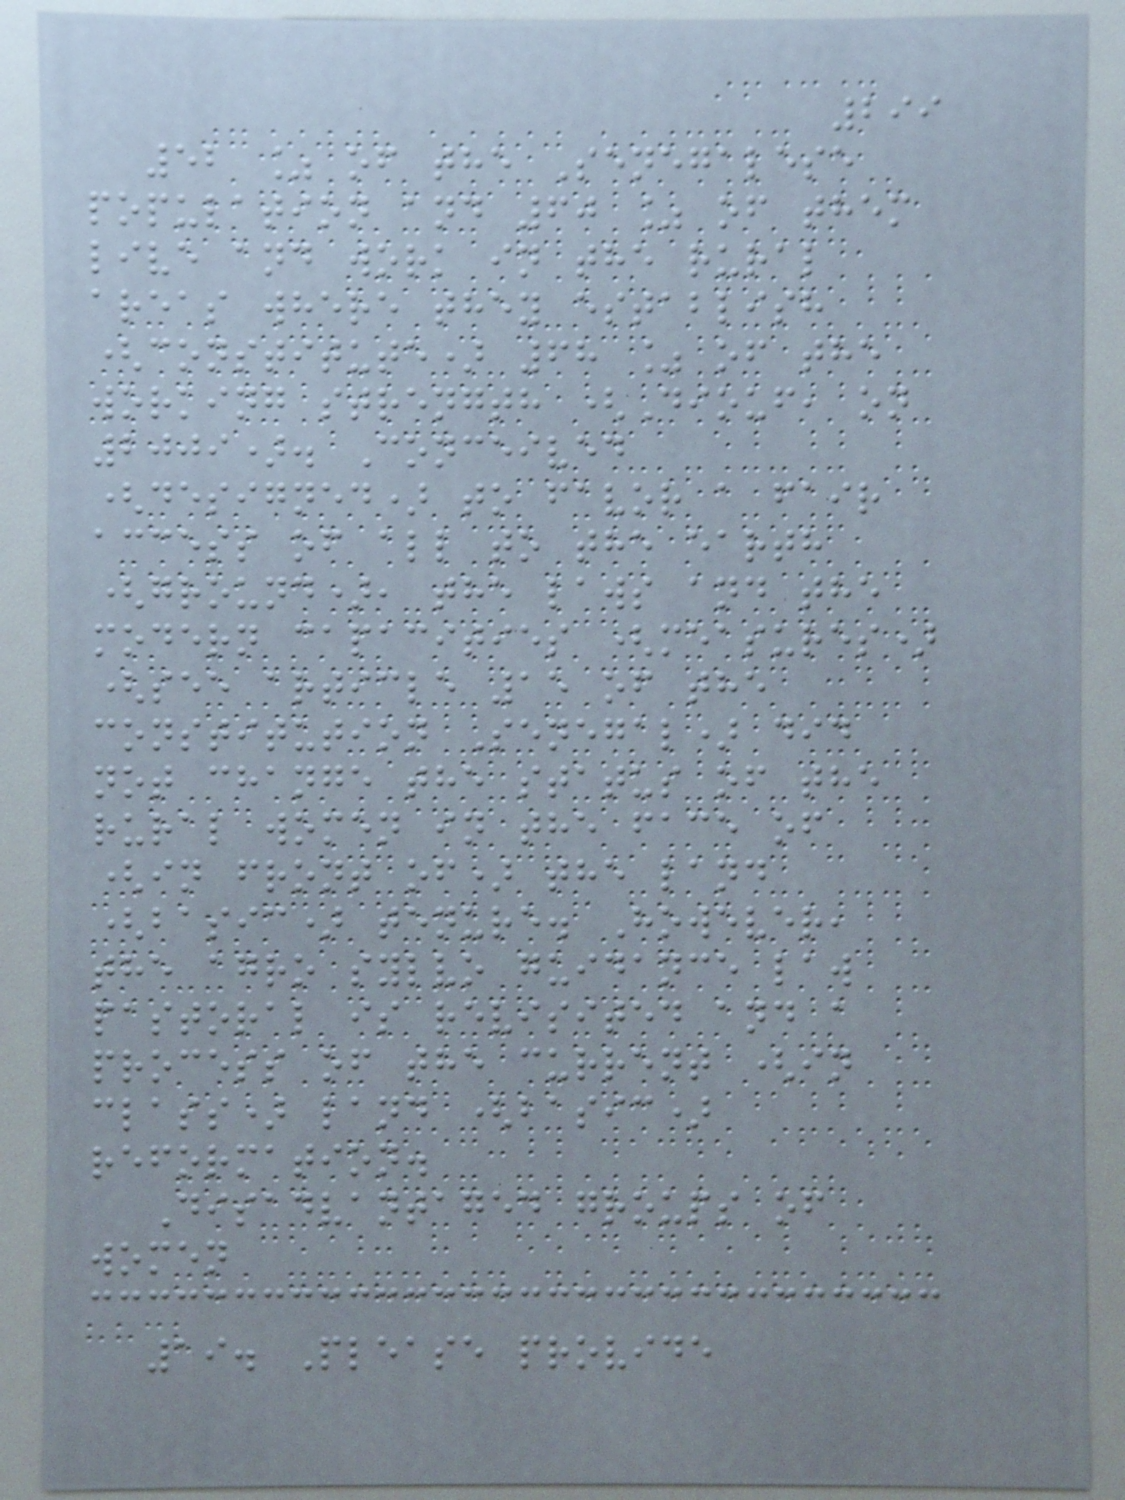299
52 % of the Senegalese
population and 60 % of them
live and work in the rural
areas where they establish
(constitute) 68 % of the
working strength (Diouf, on
2009). Conceived
(designed) to favor a fair
access of all to the earth
(ground), the laws and the
modern capacities (measures)
(see article 15 of the
constitution Senegal) did
not change the status of the
rural women in the face of
(in front of) the land
(basic) tenure. However,
the agro sylvo guidance law
pastoral is revisited and a
process of the current (in
class) land (basic)
reformation.
Disadvantaged groups of
women
19. Please provide
